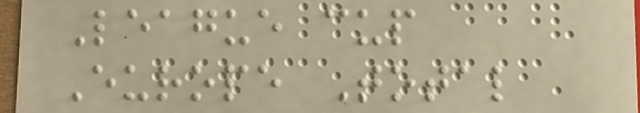League cup
Europe Total
